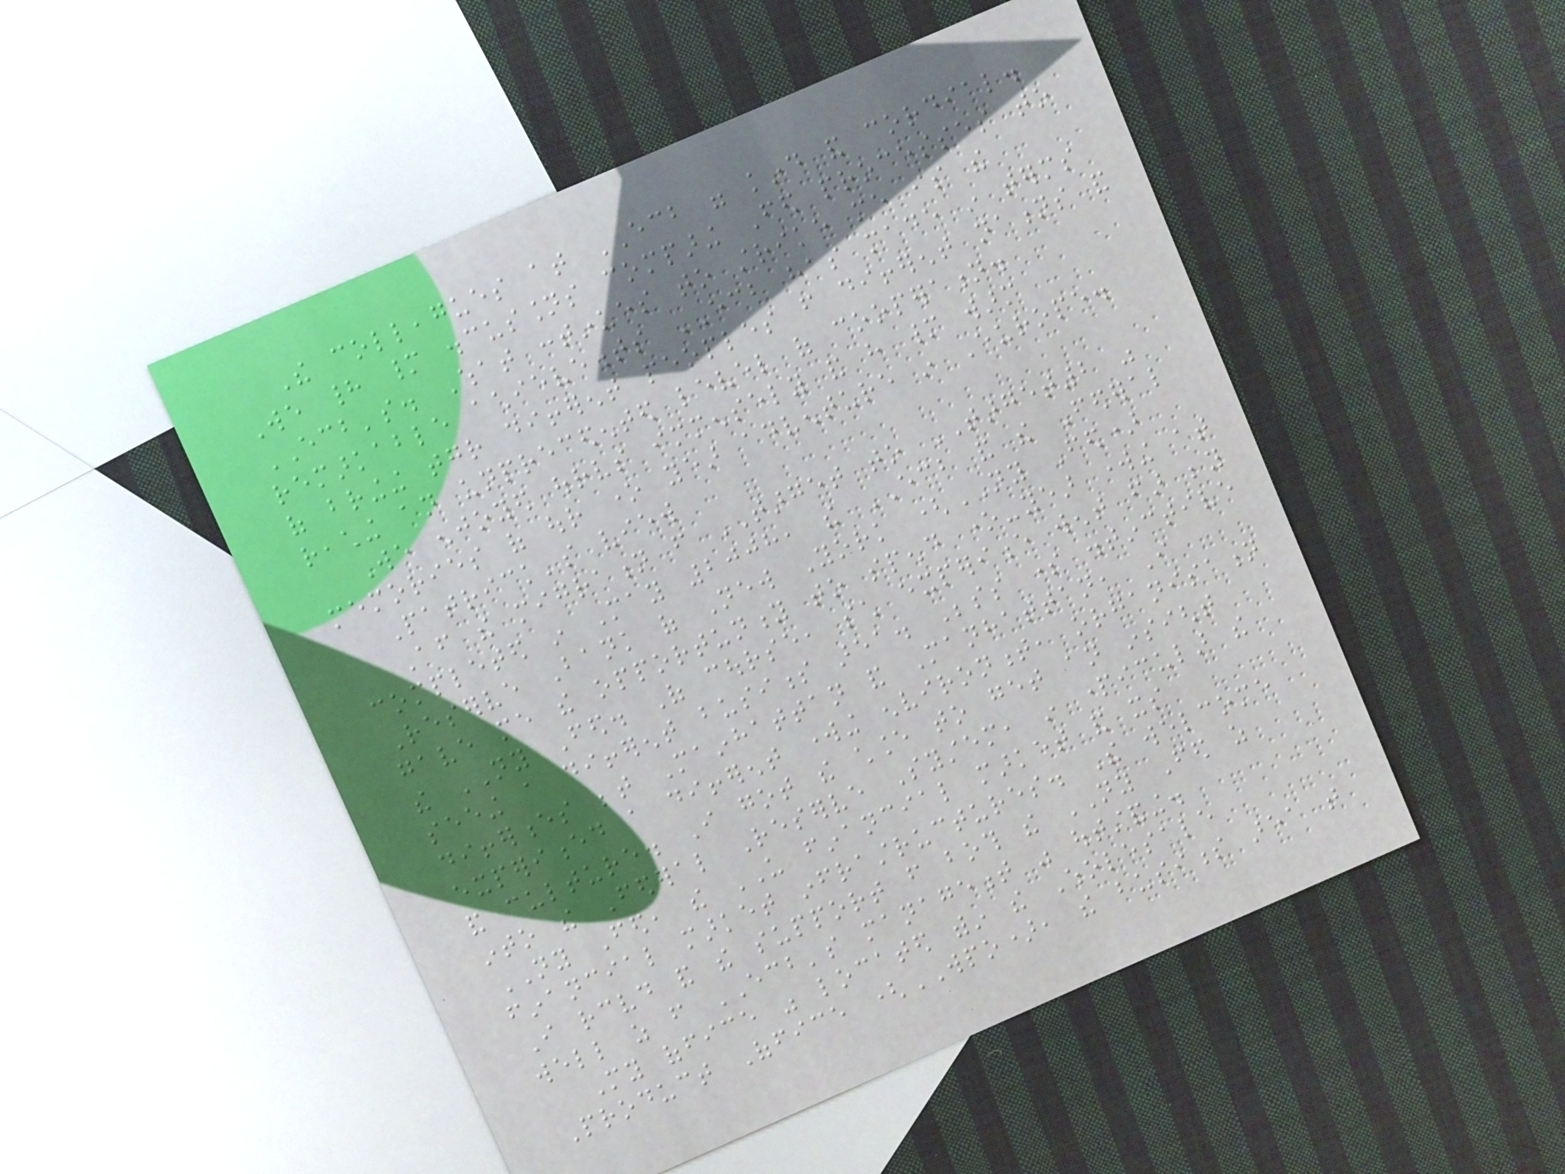The colleagues at ECB were kind and cordial.
We had many discussions comparing Fed processes to
ECB's. What continues to strike me is the
remarkable achievements ECB has made in terms
of bringing together different peoples from different nations and
reaching an unprecedented level of cooperation.
We enjoyed ourselves immensely and have many warm
memories of our one year adventure in Europe.
Patrick's view
After the migration from TARGET to TARGET2 was
completed in May 2008, the ECB and the Federal
Reserve Bank of New York (NY Fed)
gave me the opportunity to spend one-year working at
the NY Fed. Of course, such experience went far beyond
seeing a different business area. Besides some distinctive
differences between Mainhattan and Manhattan, I
experienced a different working environment, organisation
and culture. I got the chance to get an insight
into the Federal Reserve System, in particular the
NY Fed, the US financial market and its
financial market infrastructures. The welcome
I received and the support from both the NY Fed as
well as from ECB's management was outstanding.
My office was located within the Wholesale
Product Office (WPO), the business area that
